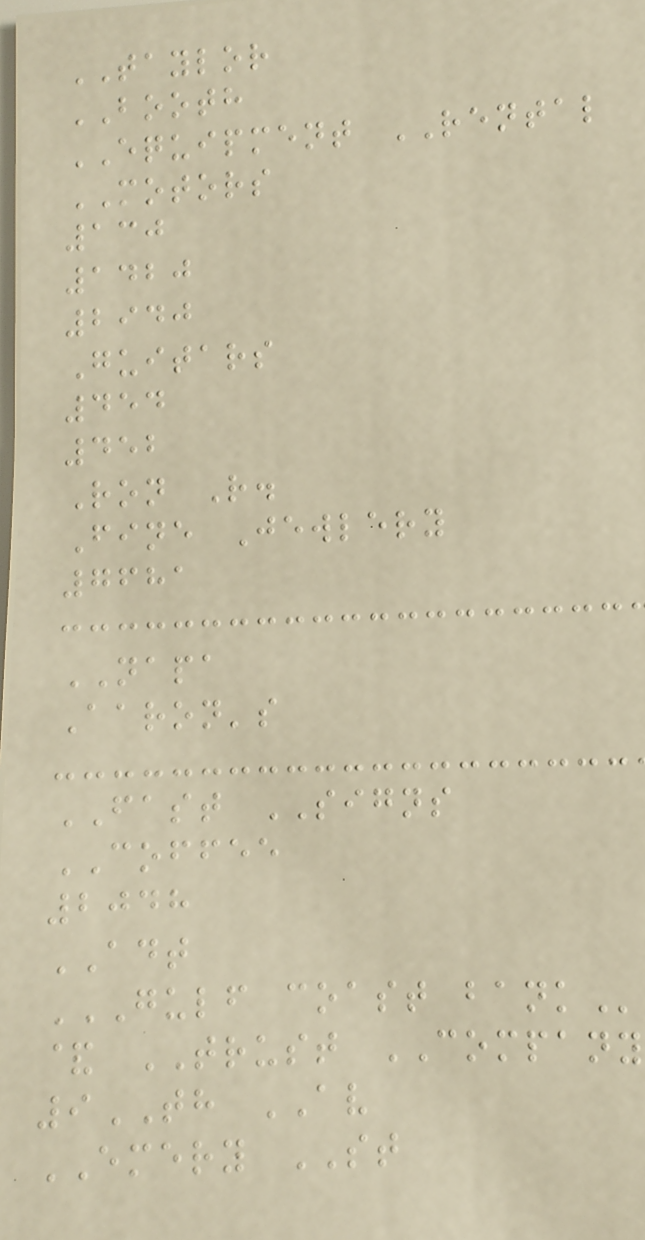TAYLOR
BOOTH
EQUIPMENT RENTAL
MOTORS
130
1420
2940
Guitars
454
452
Ron R.
Fine Jewlery
7681
NAPA
Aaron's
FAST SIGNS
COFFEE
2048
ADT
GULF COAST BANK
& TRUST COMPANY
9TH AV
EMERY ST
